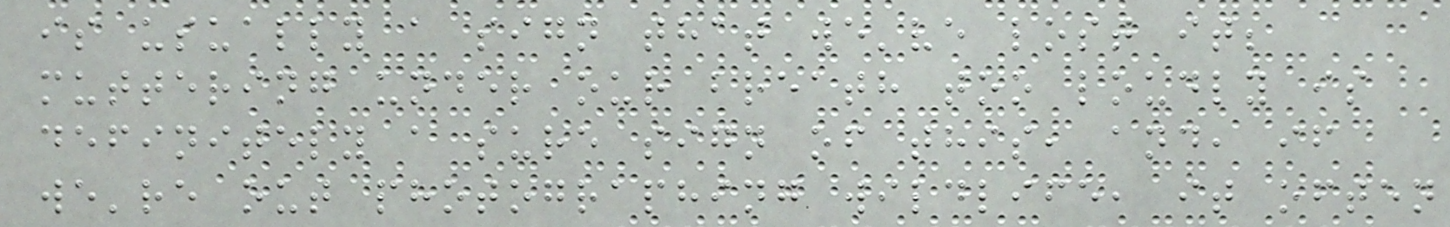is usually a sign that we've lost it;
muttering under our breath too loudly is
definitely a sure sign of this, and, if
we're out photographing wildlife, it often
